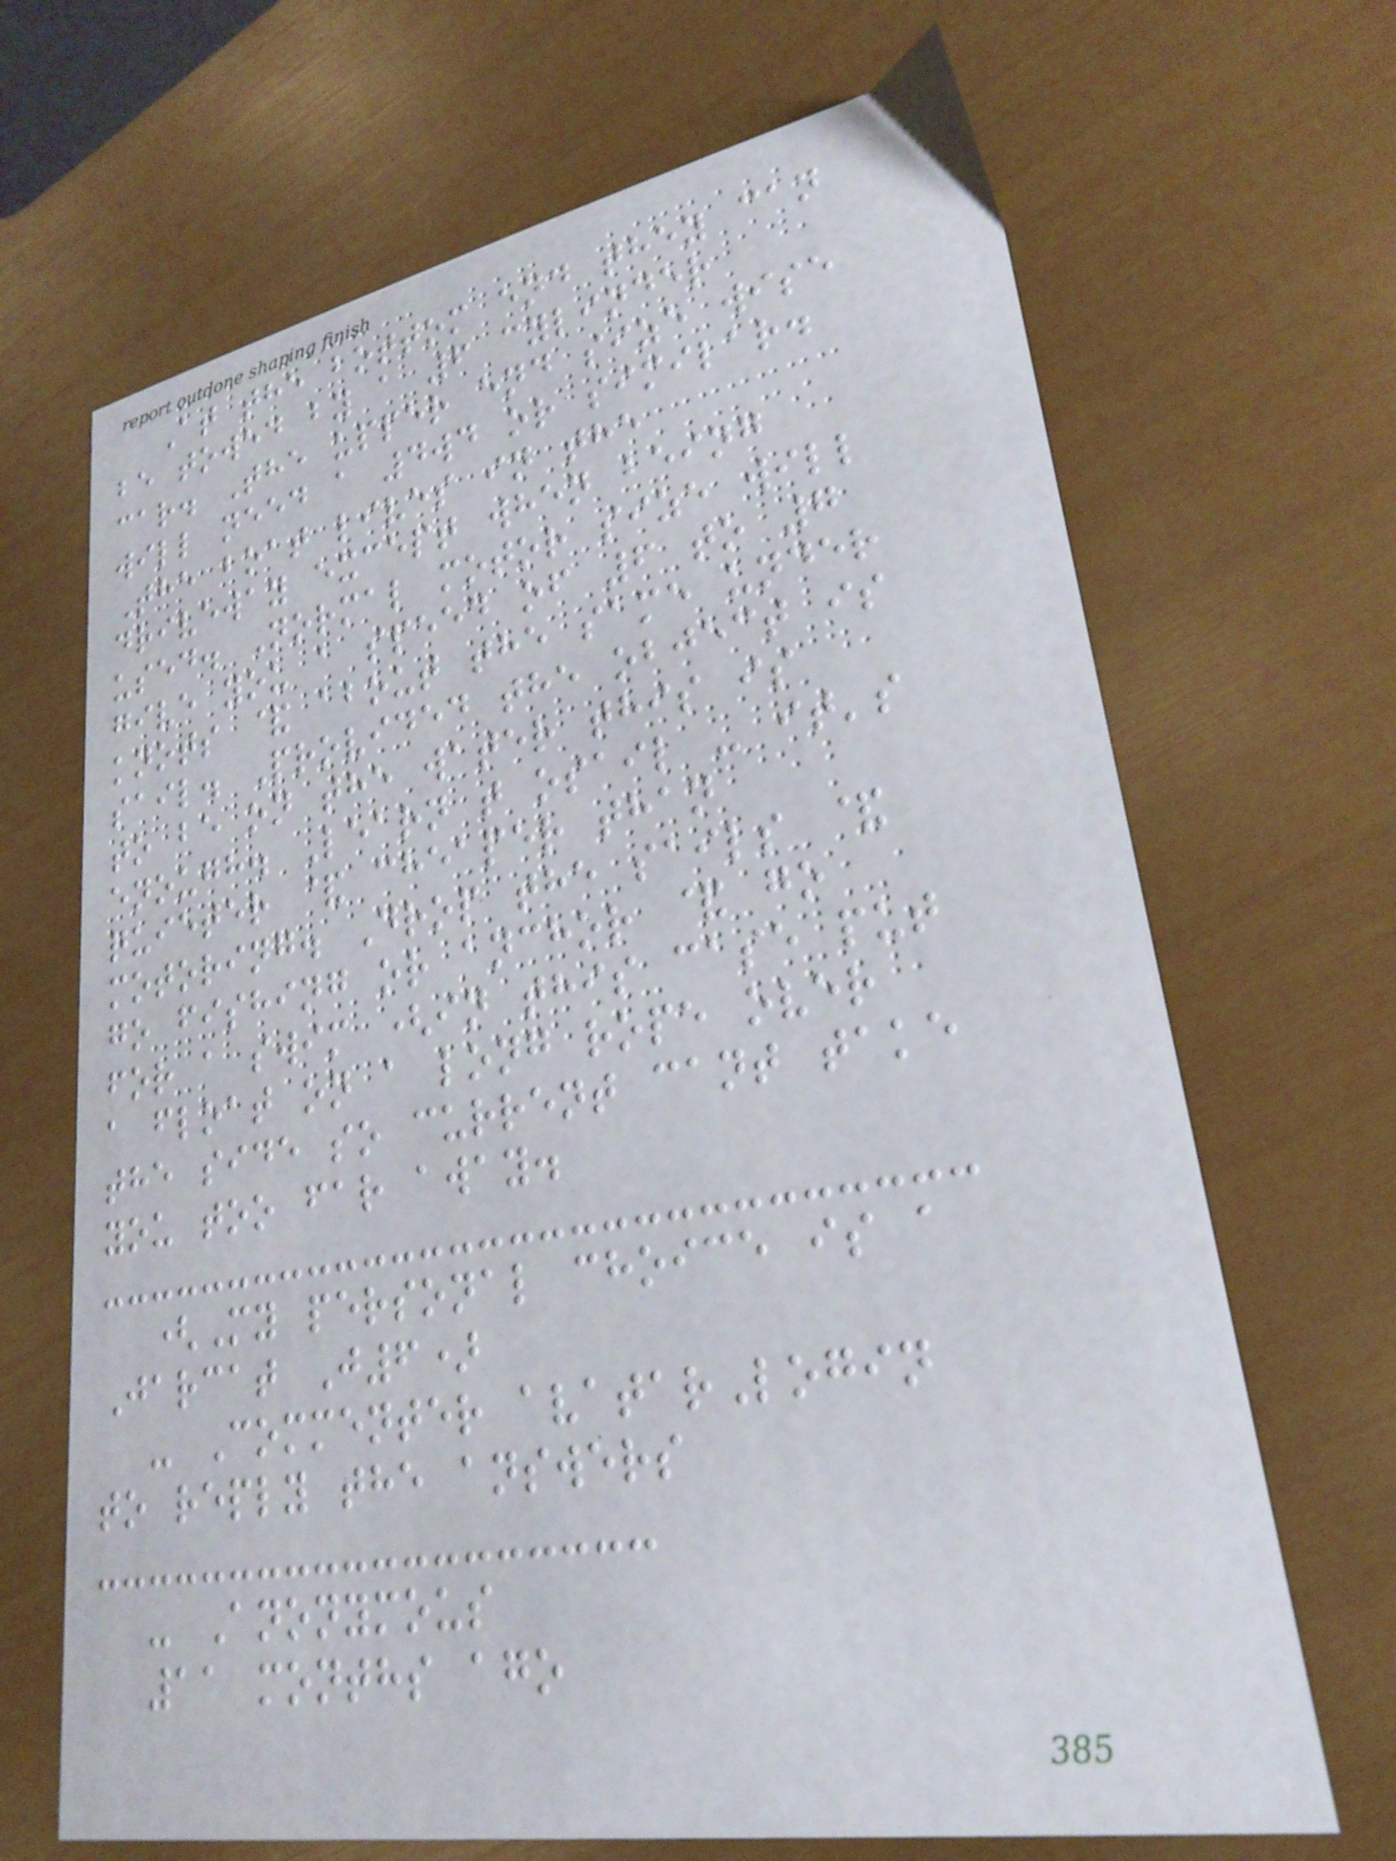At the bottom end they can
be towed by a 6 cylinder
car. The upper end size wise
will need a 4wd or similar.
The boat lives in the
driveway except when being
used. Normal motor size will
give you a speed of 6 to 7
knots & about the same under
sail. Provided the object is
to be on the water this is
enough. Learn t osail - it's
quieter & cheaper than
motoring. Drop the sails &
go fishing or anchor & go
for a swim (in this case put
a float on a long rope over
the side so current cant take
you too far away.
(My personal choice is a
Jarcat J6)
- Commenter avatarLogin
to reply the answers
- Anonymous
11 months ago
